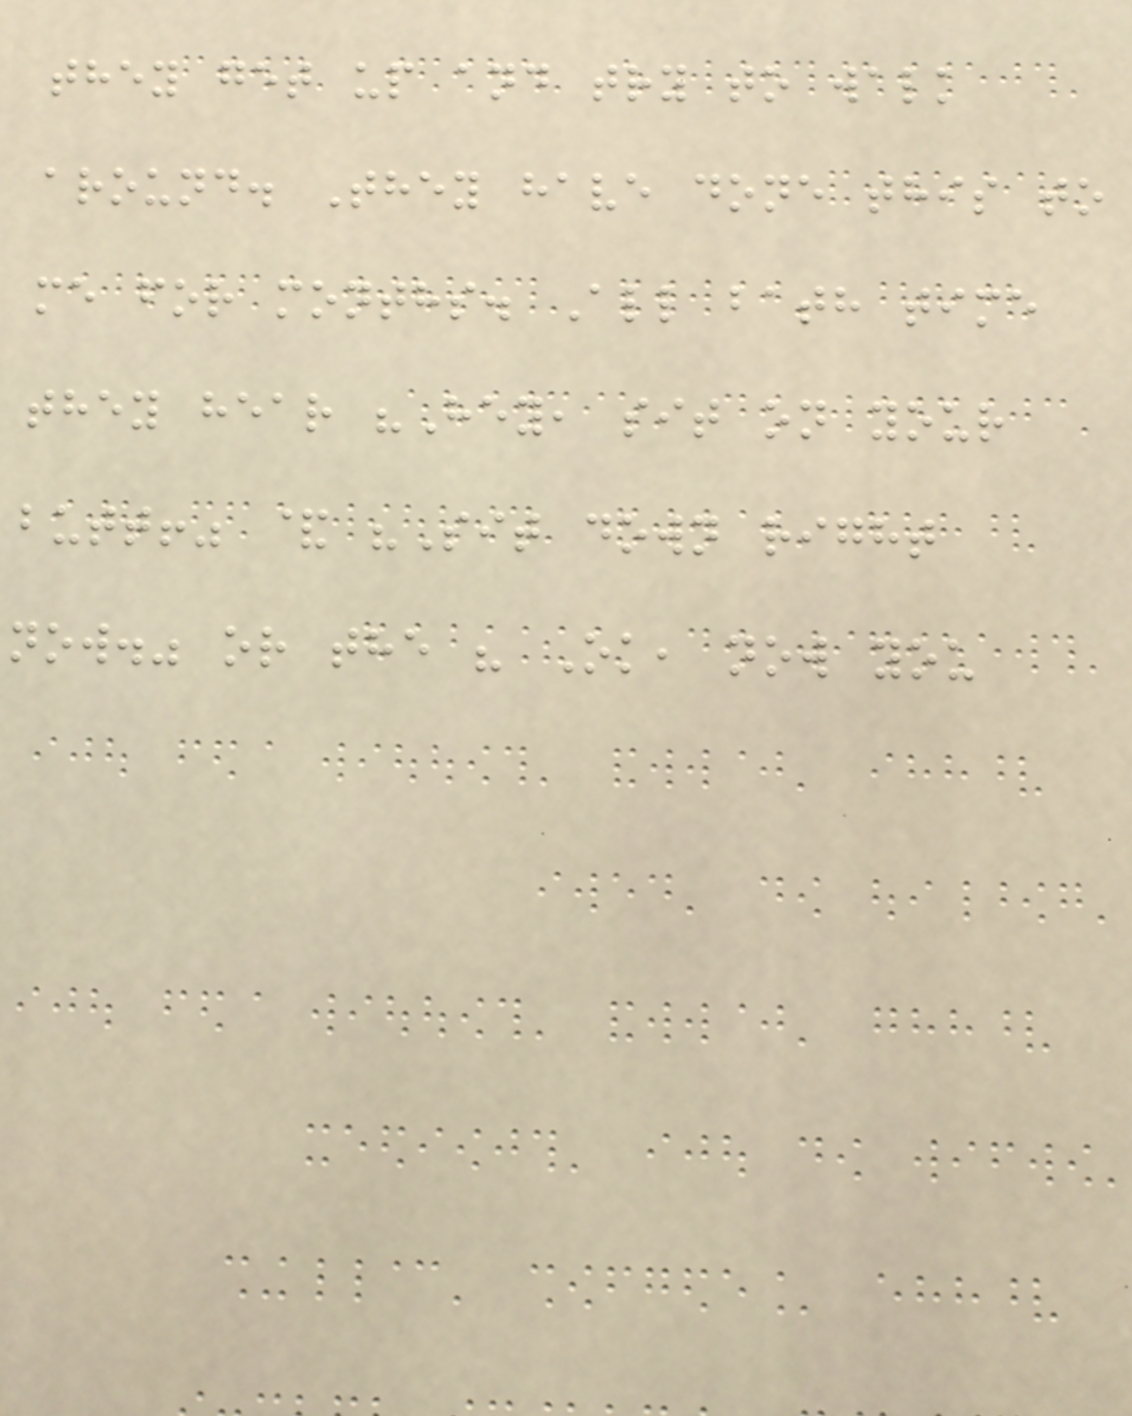they get up and try to walk
around. They have done this to
me for months. All bath time
they hear "Hey, sit on your
butt!" & "Sit down right
now." or the " Ok, now you
